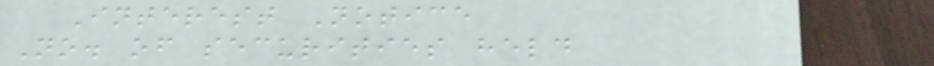Interest Notice
No. of securities held
